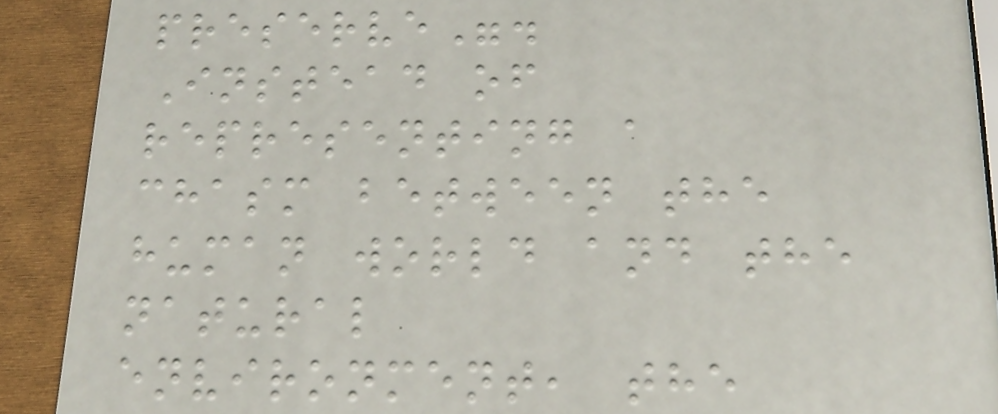preserve".
Instead of
representing a
chasm between the
human world and the
natural
environment, the
